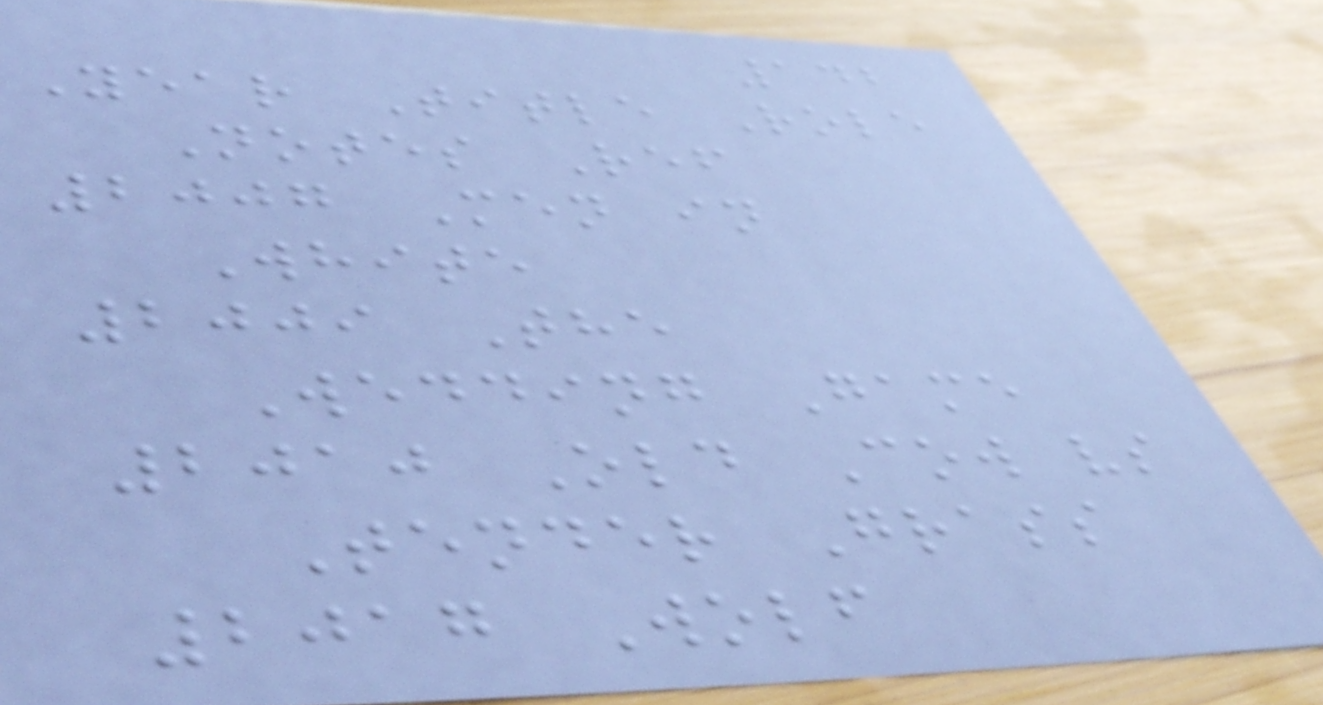142
Year Title Role
Notes Ref
2007 Men in
White
2009 The
Wedding Game
2010 Old Cow vs
Tender Grass
2017 Wolf
